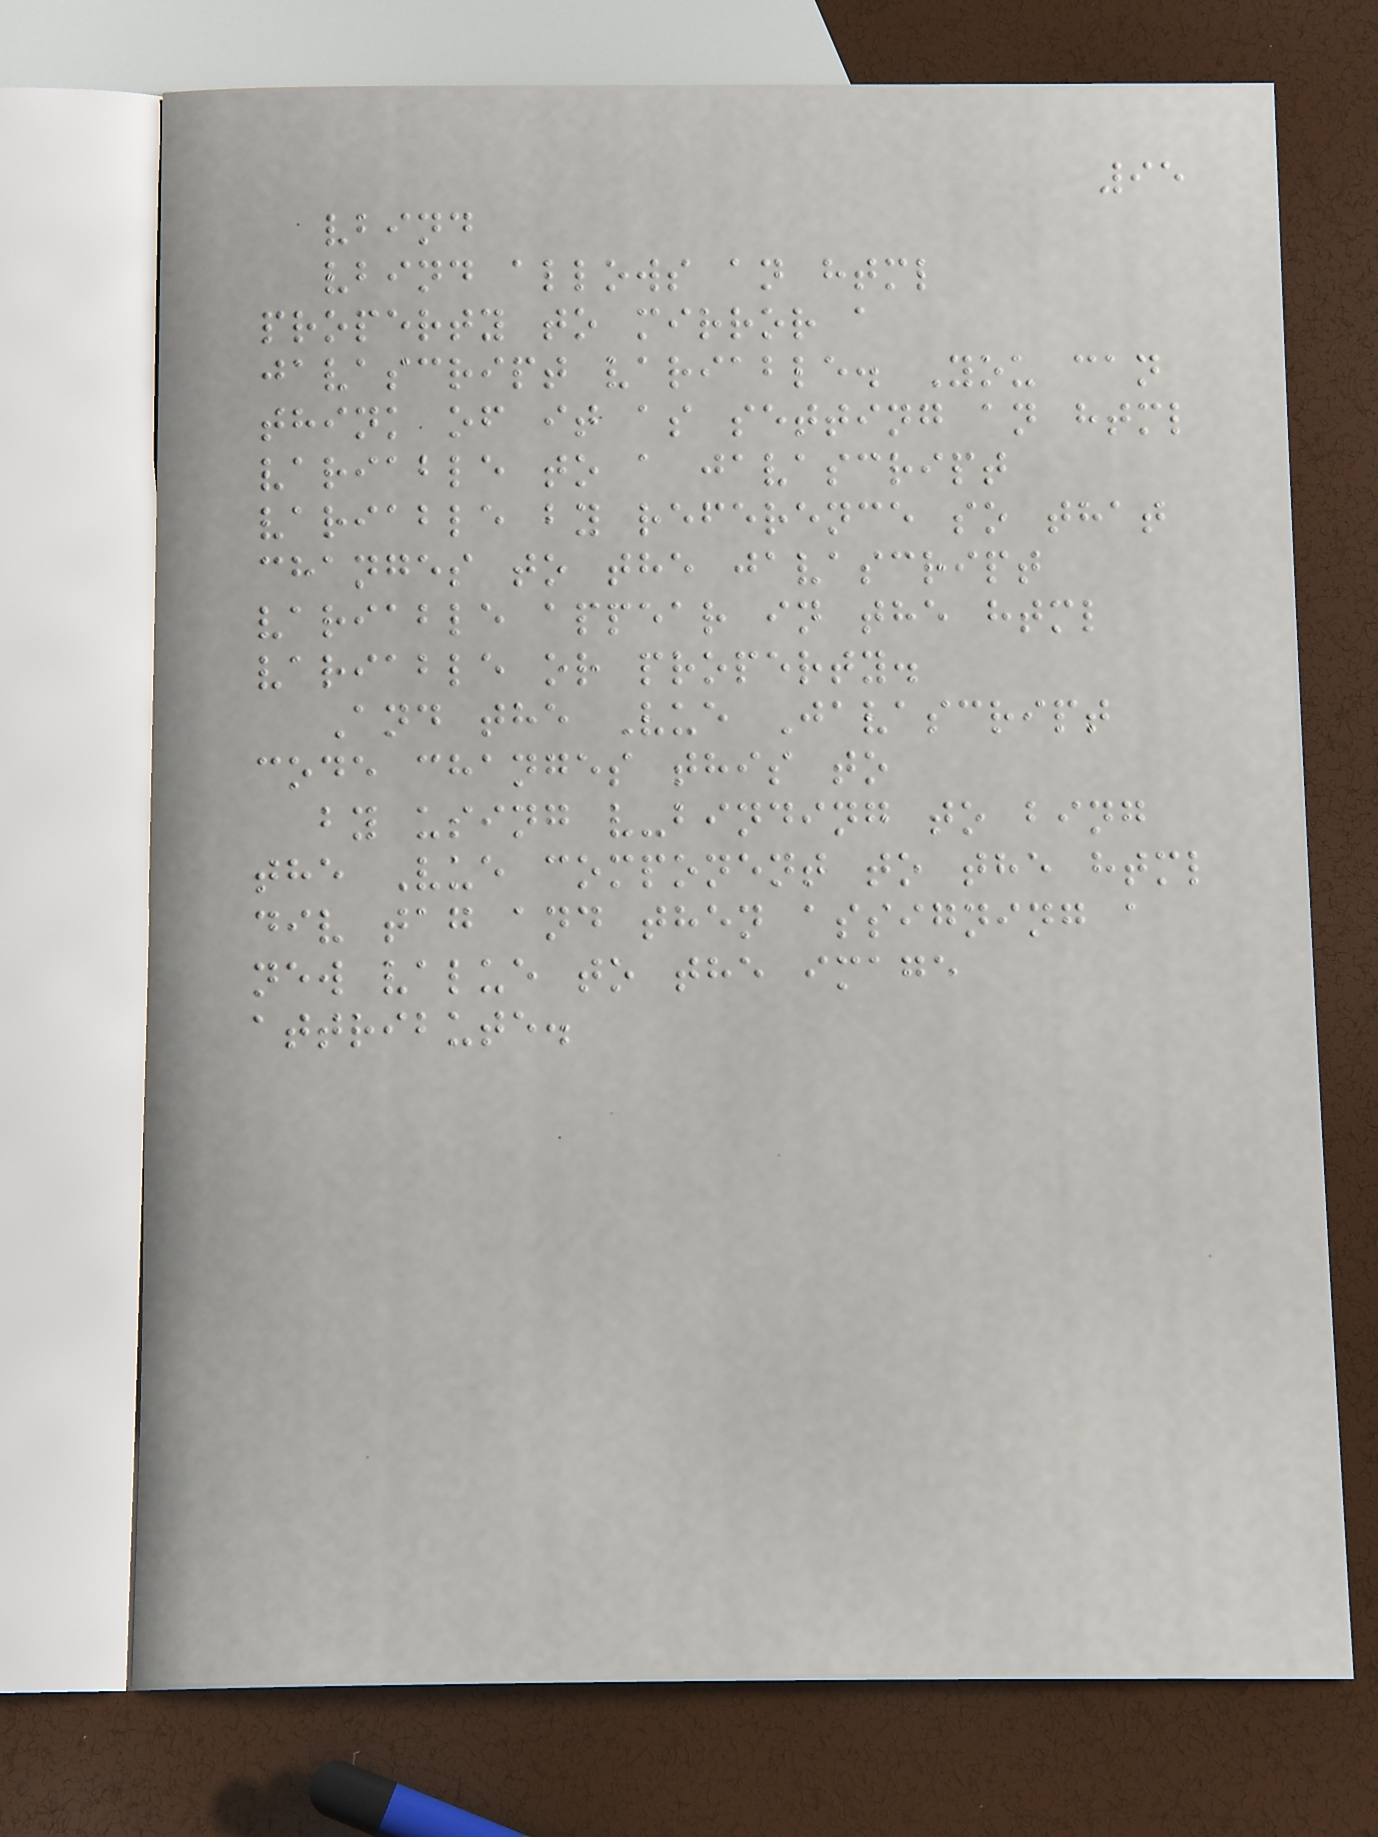95
vbind
vbind allows an html
property to mirror a
javascript variable. You can
think of it as setting an html
variable to a javascript
variable by reference so that
changes to the javascript
variable appear in the html
variable or property.
And the Vue Javascript
code changes this to
by using v-binding to bing
the Vue component to the html
div tag and then assigning a
new value to the image
attribute.
